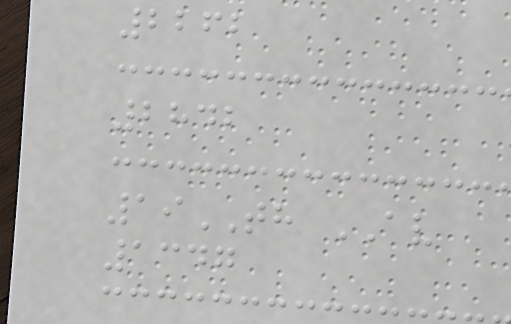2262
2842
19TH AV
1347
